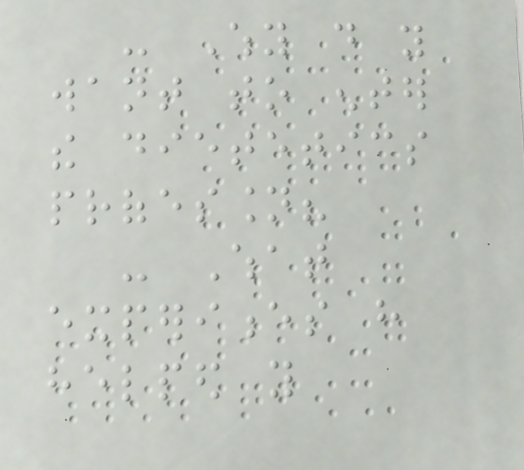- Why do you
want to enter
the dietetics
profession?
- What
experiences have
helped you
